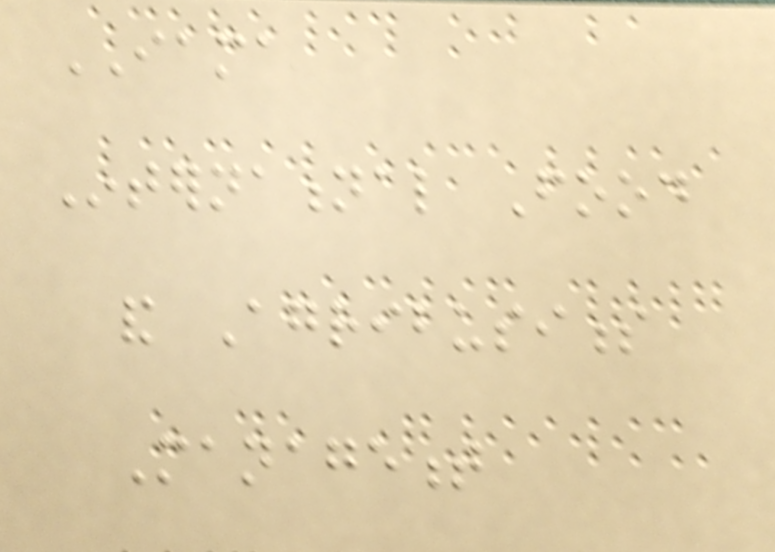IAMA
International Food
and Agribusiness
Management
